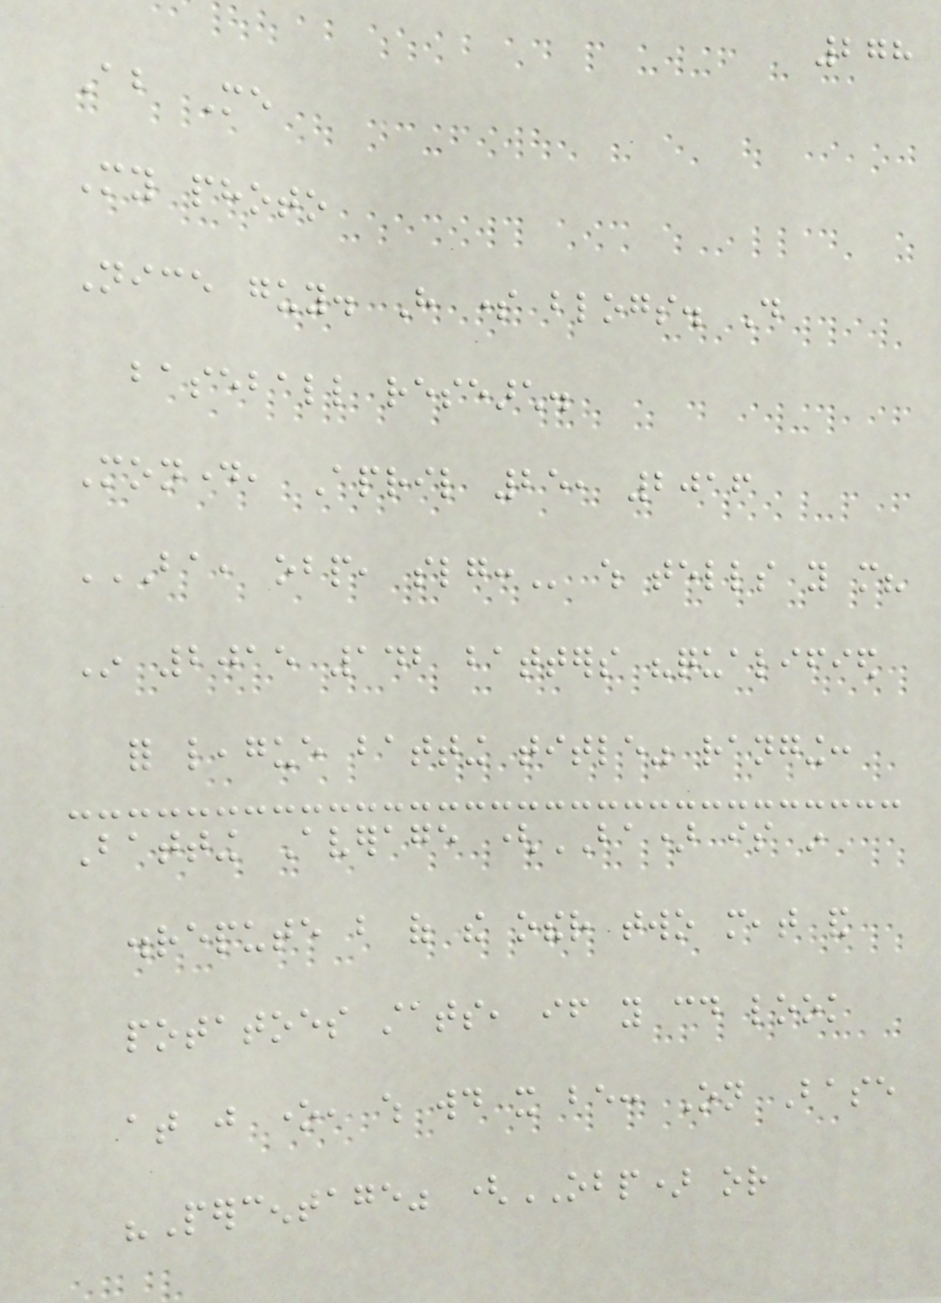278
About Me
My photo
Nice guy. Have some blogs. Do
baseball research.
Monday, April 25, 2016
BA, OBP, SLG: which tells you more?
In 2015 142 batters "qualified
for league batting title" ranging:
Batting Average (BA) is in
disrepute but of the other two meat and
potatoes stats, if you could look
at just one, which would it be: On Base
"Percentage" (OBP) or
